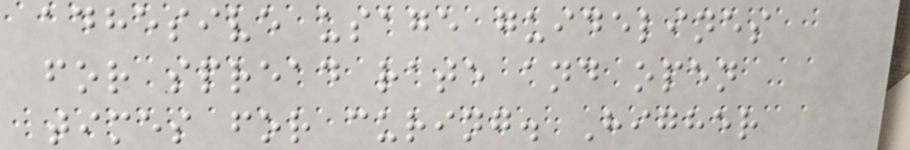adhesive usage guidelines
for spread rate and open
times for curing. Higher
